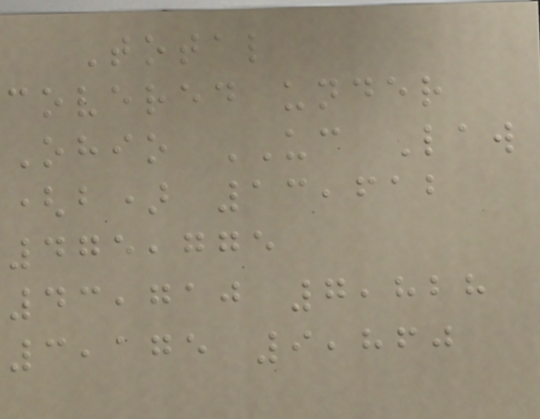Total
covered under
Ohio UC Law
(b) 13,612
475,775
43,710 7,828
3,175 9,860
